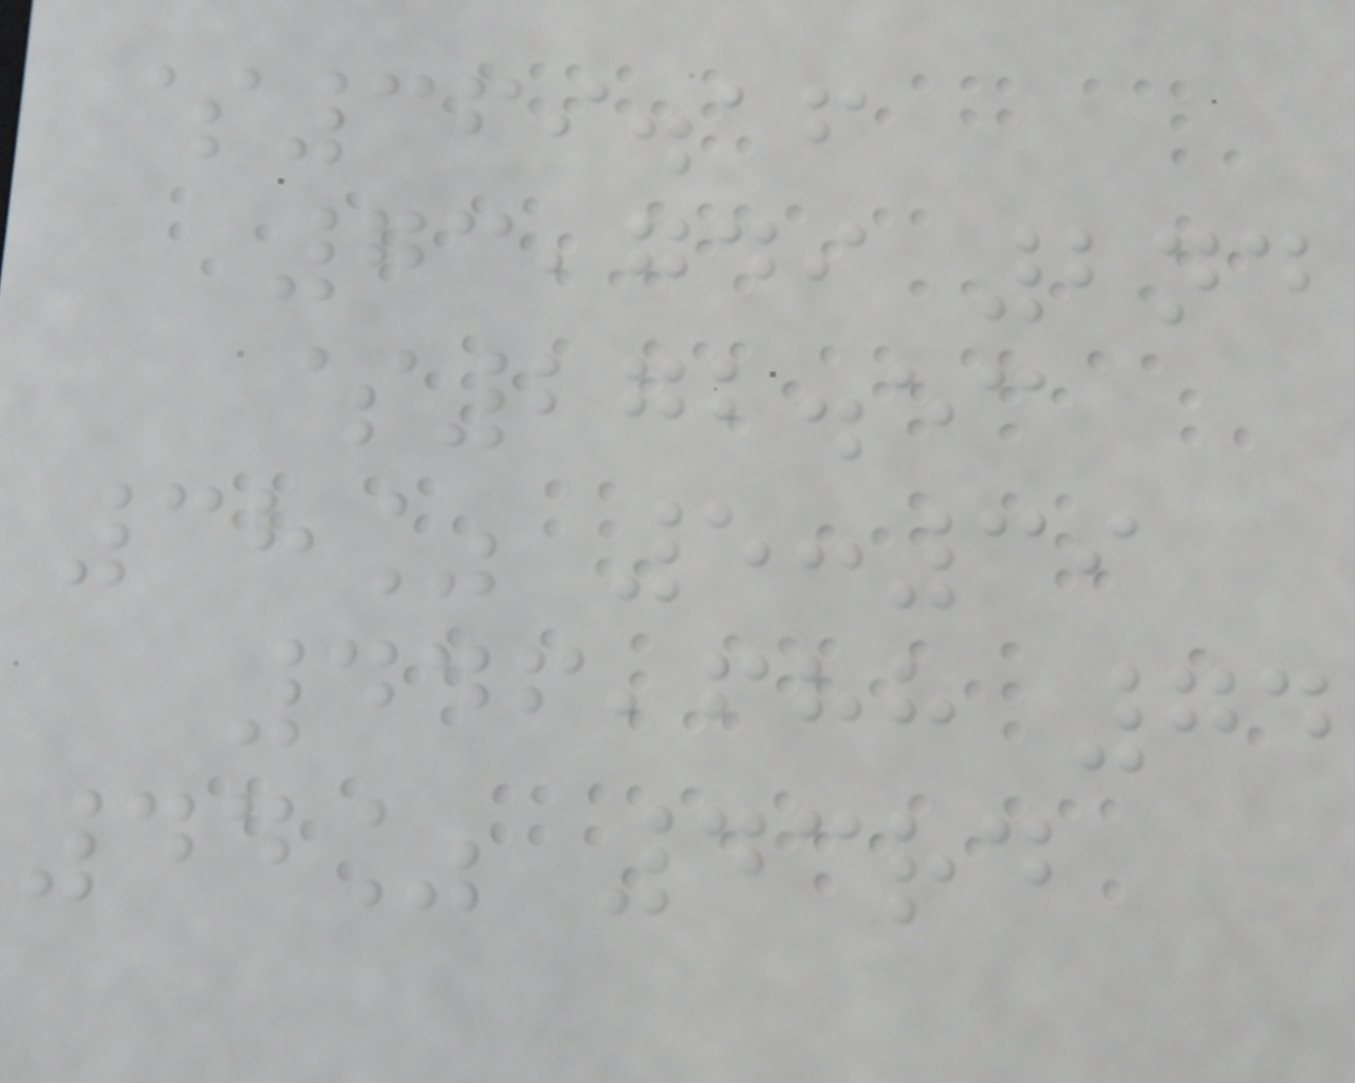$369.16
73,749 2nd
$272.53
38% 5:39
446,688 74
44% 43rd
